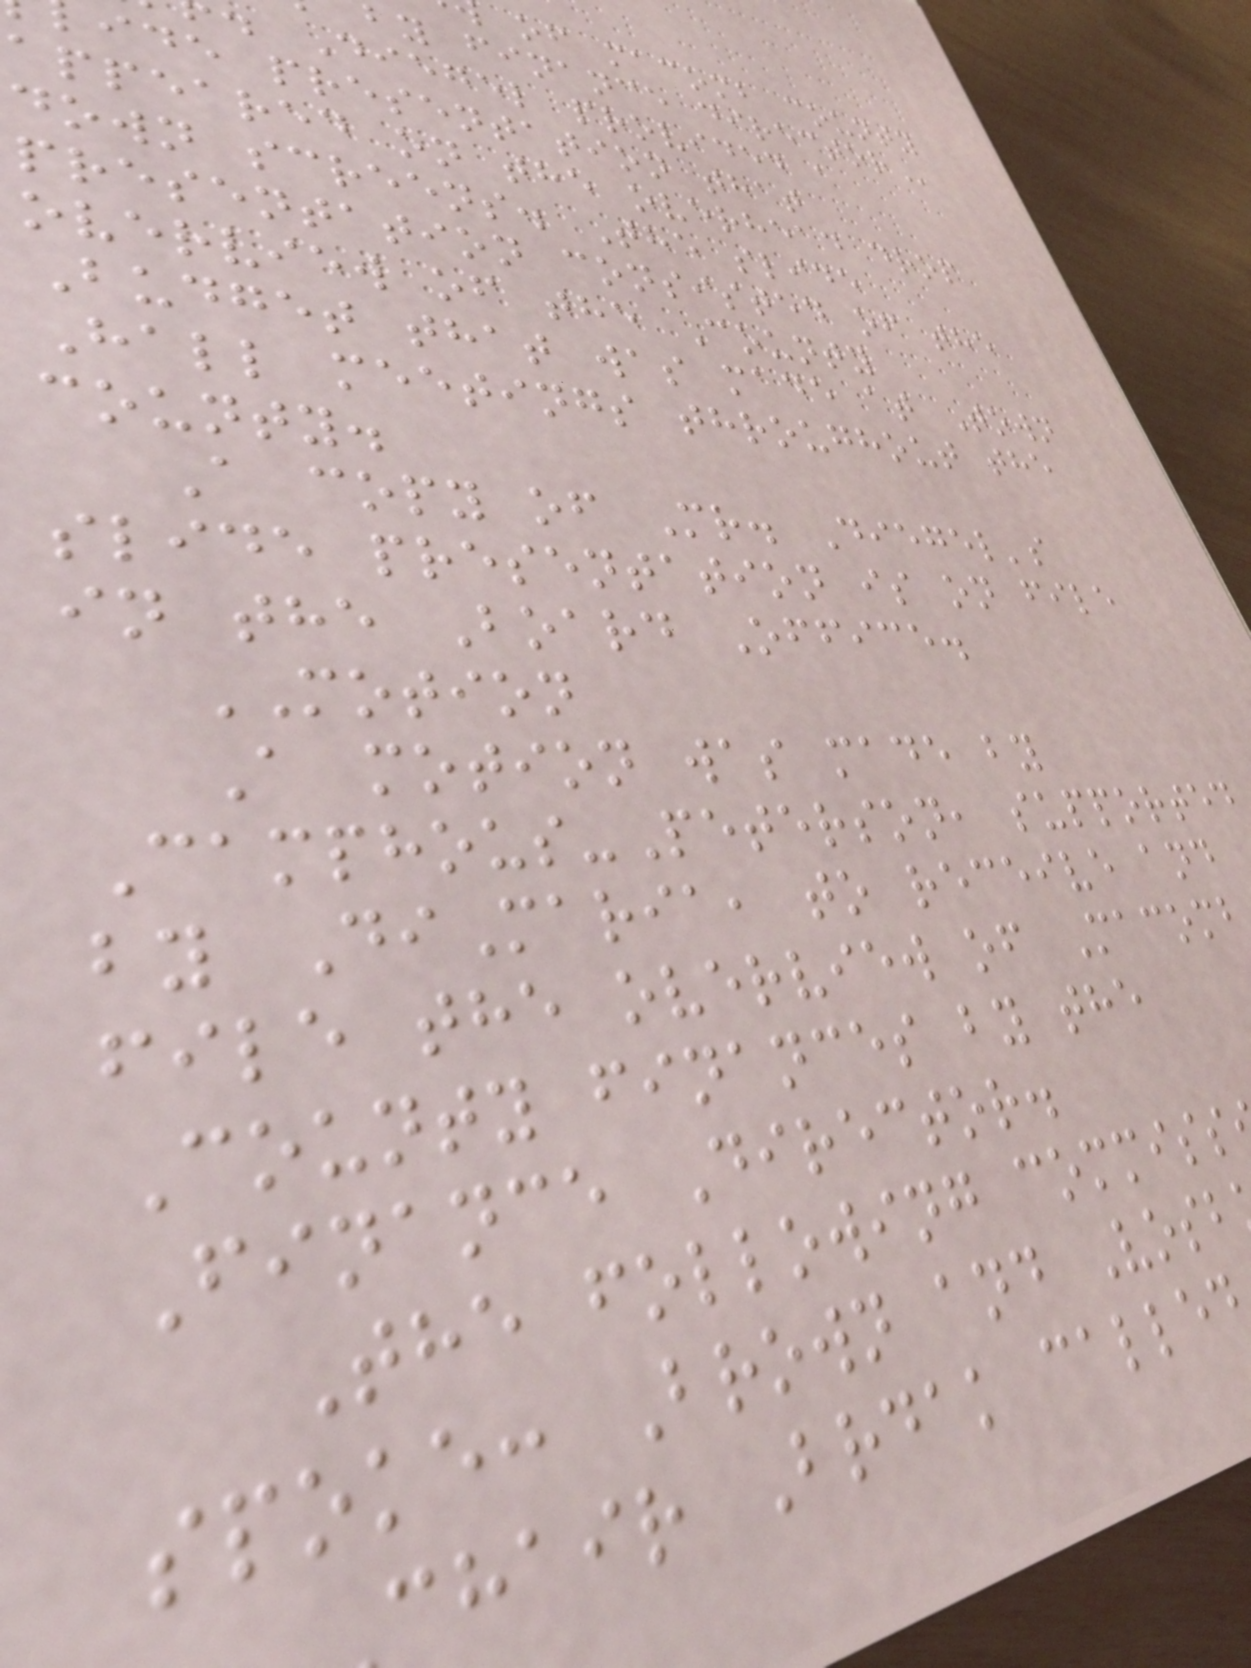of macomb county
by finance
Diegel provided a
ide presentation that
appeared on the overhead drop
down screens. The slide
presentation consisted of the
overview of the County
Budget that was made at Town
Hall meetings throughout the
county.
A copy of Mr. Diegel's
slide presentation is on file
in the Board Office.
MOTION
A motion was made by
Camphous-Peterson, supported
by DiMaria, to receive and
file the overview of Macomb
County finances by the
Finance Director.
The following commiss
spoke: Brown and Vosb
chair Brdak called
